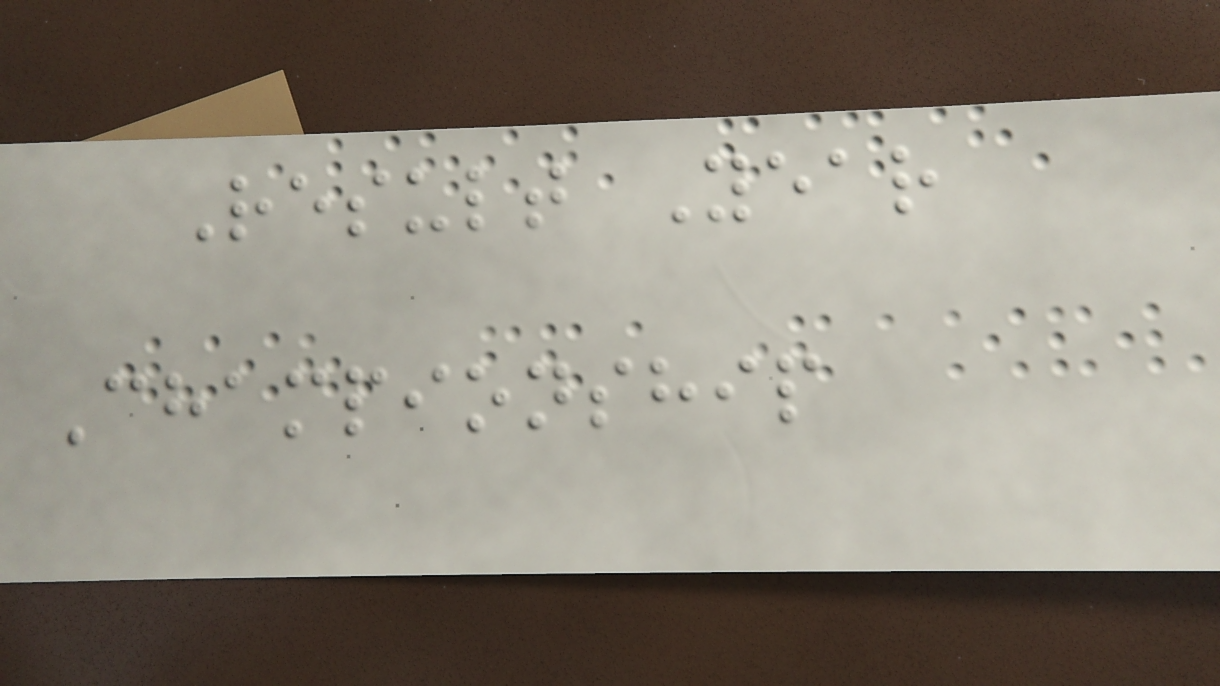Result Year
Championship
